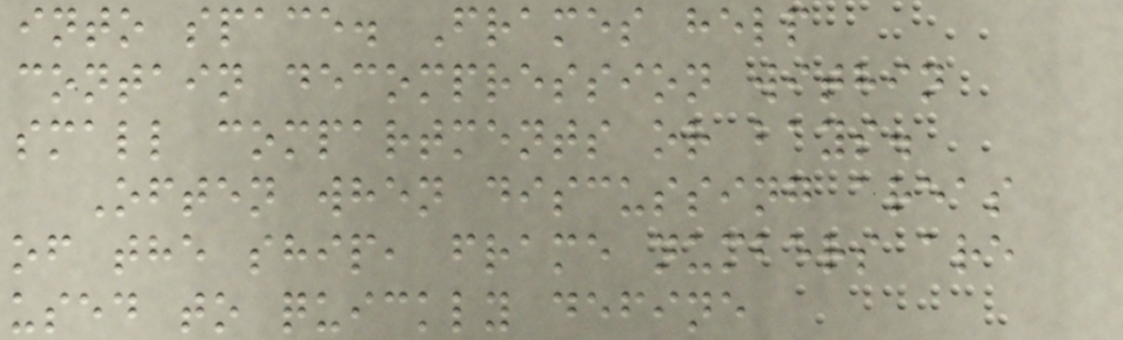into space. Frames help
contain decompression within
small compartments or bays.
Often when discussing areas
of the ship, frame numbers are
used to quickly define
